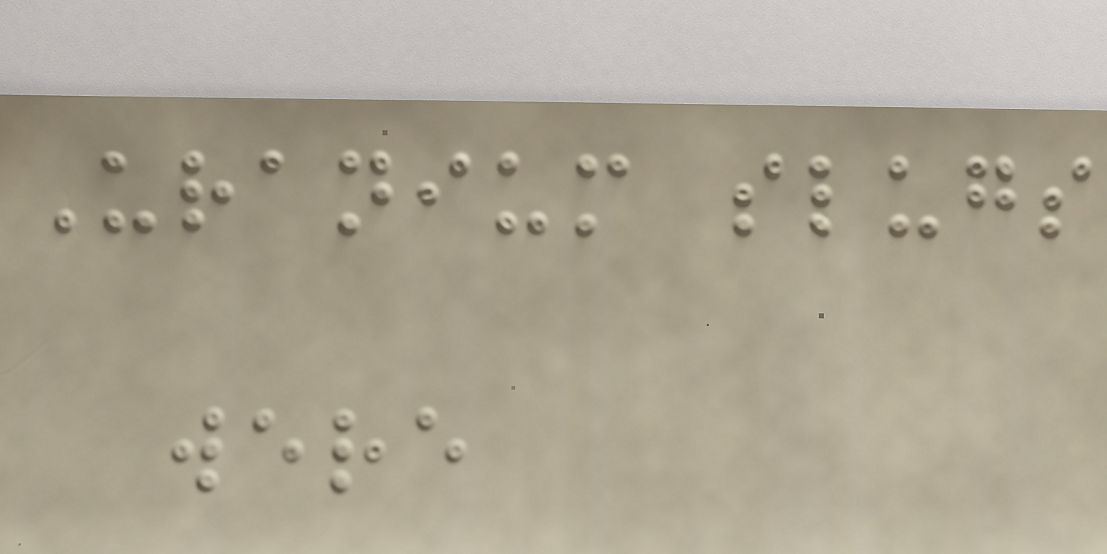Uranium slugs
were
